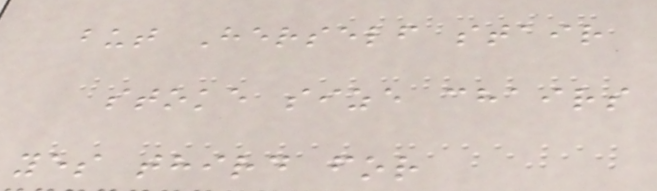but Herself stair
stoke size chairs
yes third for
